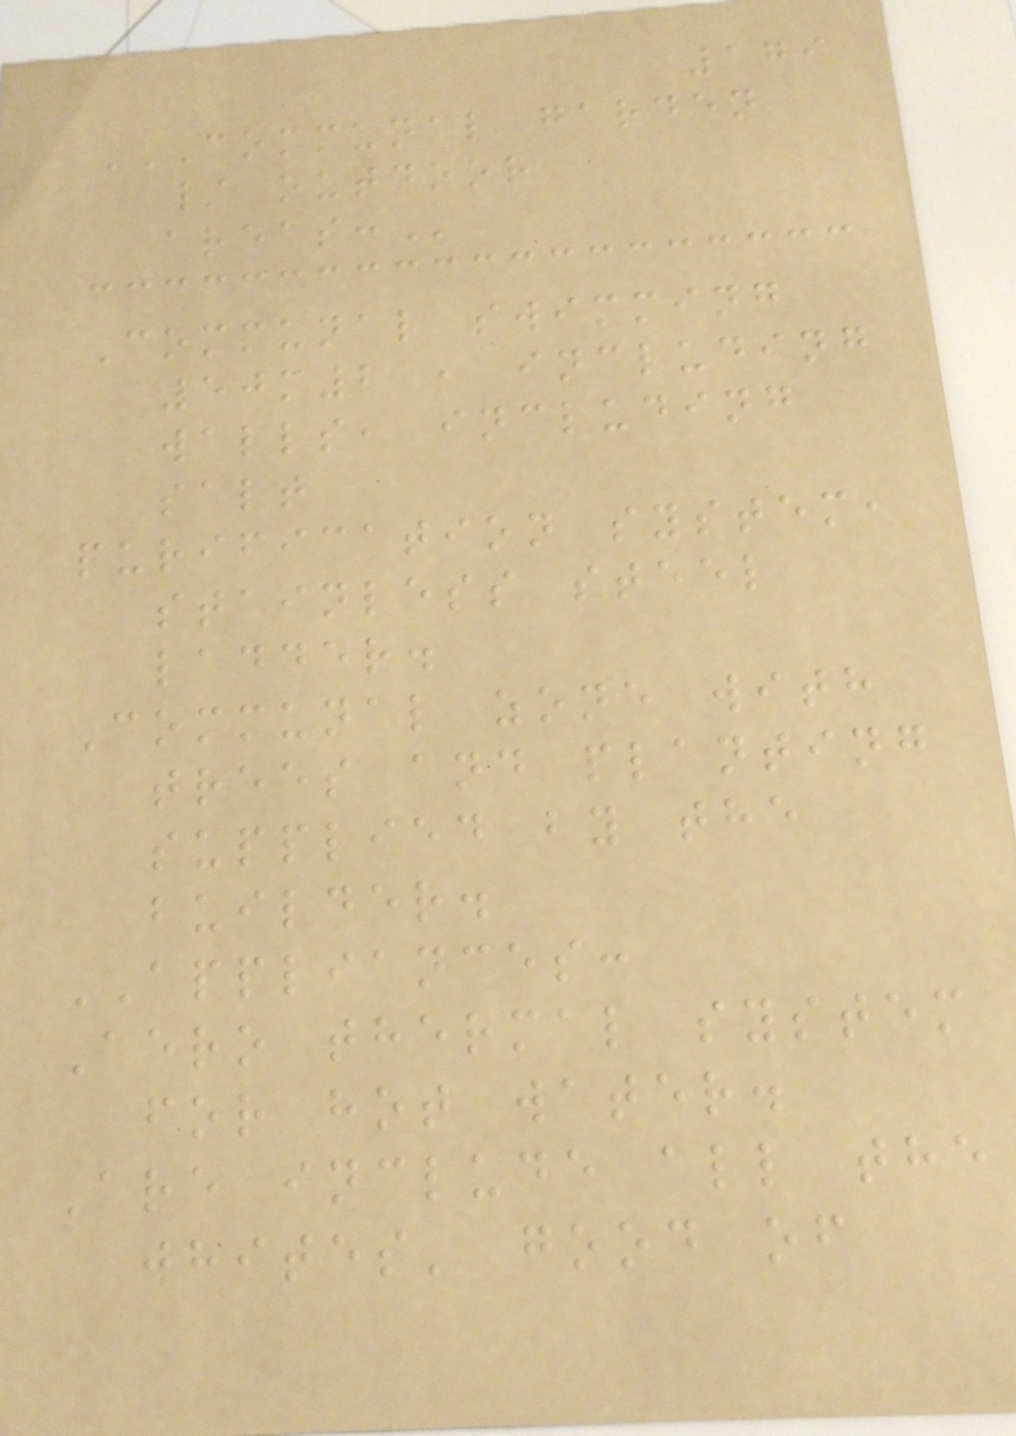179
COMMUNAL GARDEN
/ OUTDOOR
AREAS:
Communal swimming
50m2 , including
walls, including
salt
purification system,
stainless steel
ladder.
Communal zone with
trees and planting
supplied by the
builder.
APPLIANCES:
Aero thermal system
for hot water.
Are include all the
whites' good of
